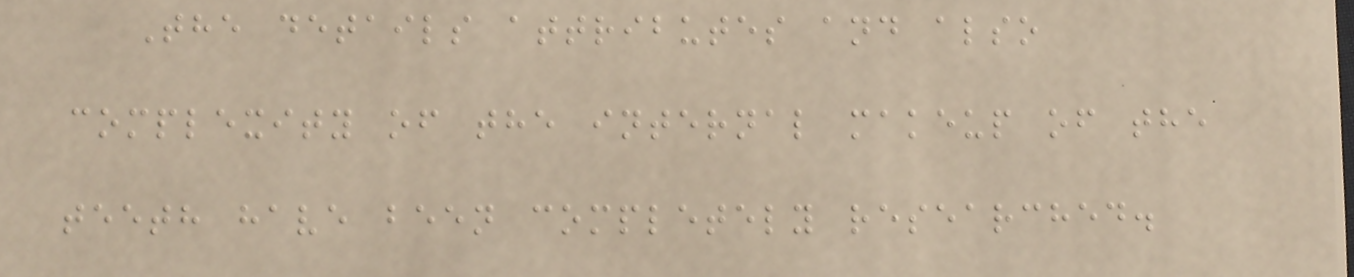The details attributes and also
complexity of the internal makeup of the
teeth have been completely researched.
